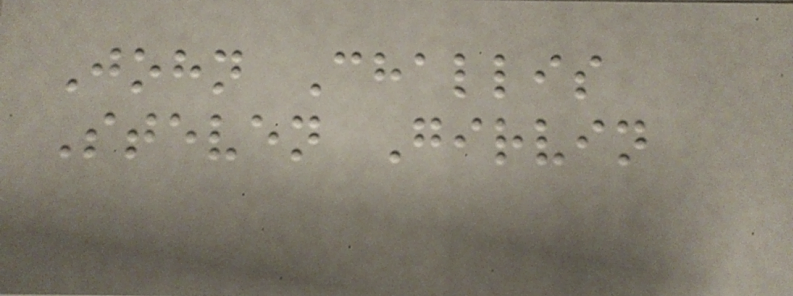John Challis
Steven Girvin
